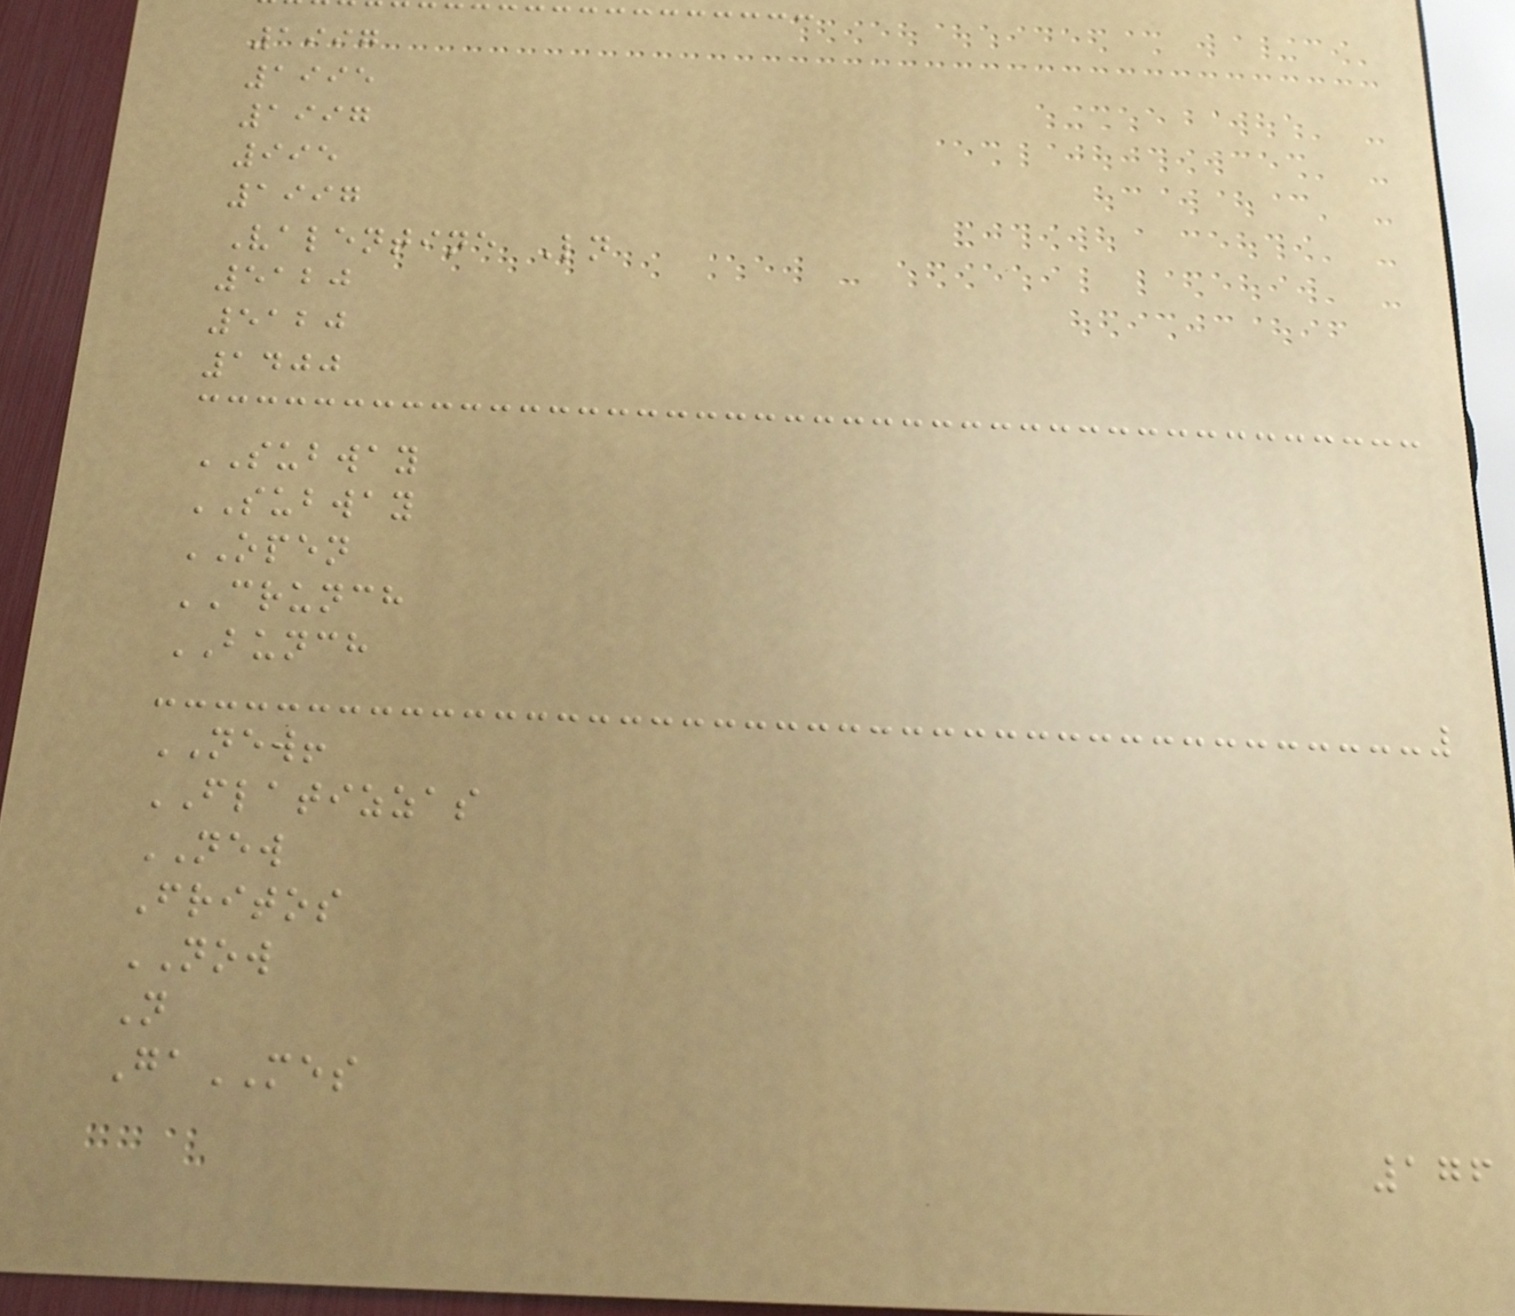1997
1995
1997
995
1997
Valentine Ln
5120
5120
1400
SUBWAY
SUBWAY
OPEN
CRUNCH
BUNCH
NEW!
FLATIZZAS
NEW
Fritos
NOW
N
GaMES
176
